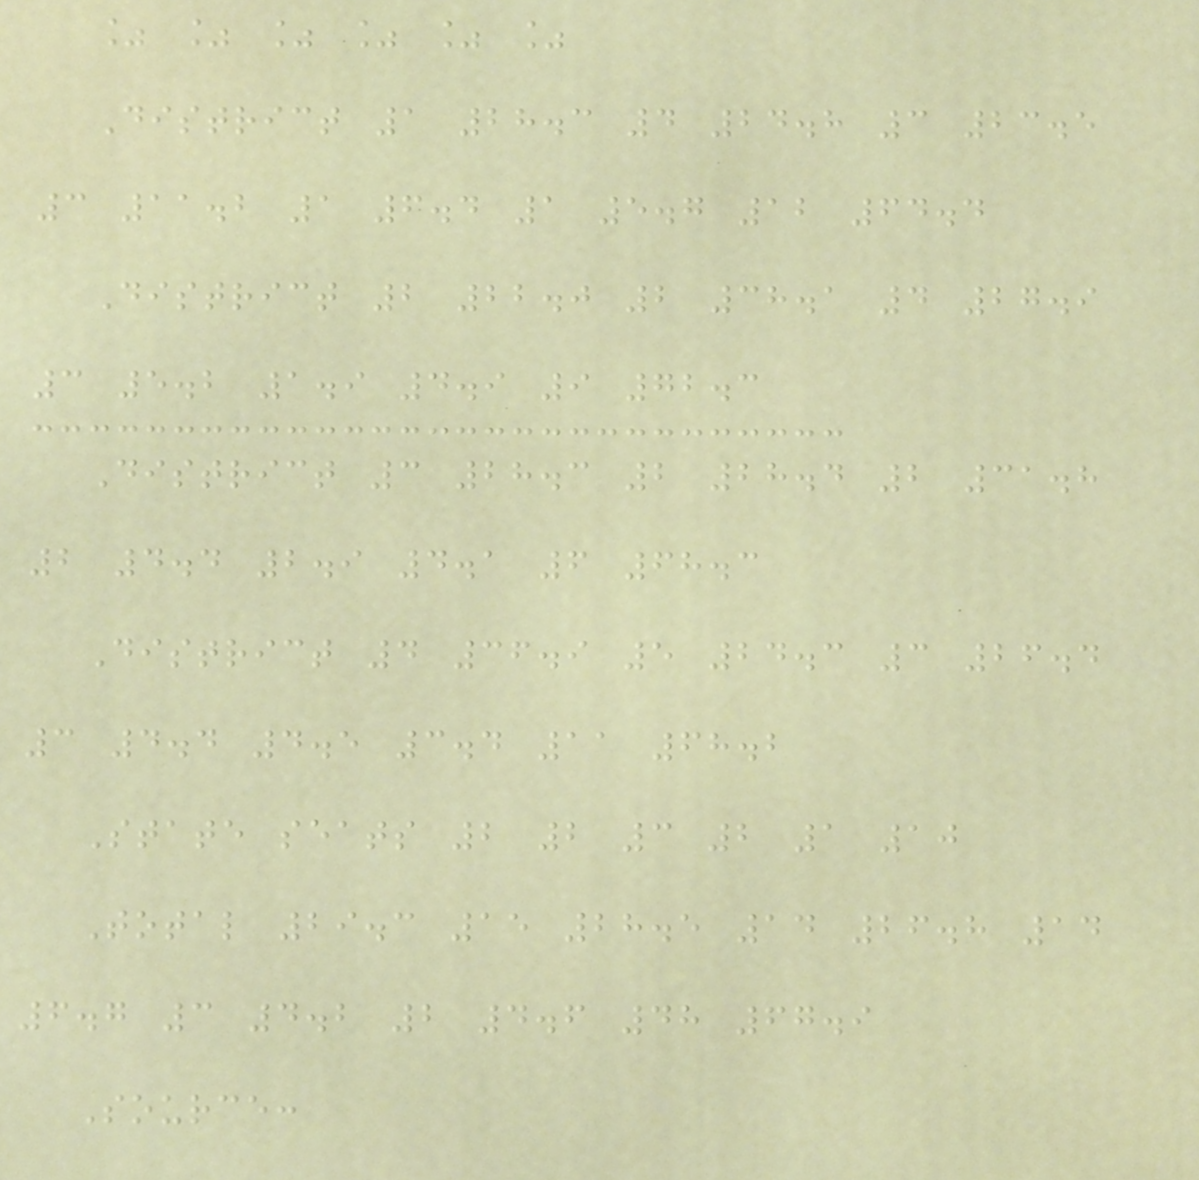% % % % % %
District 1 28.3 4 24.8 3 23.5
3 11.2 1 6.4 1 5.7 12 64.4
District 2 22.0 2 38.1 4 27.9
3 5.2 1.9 4.9 9 72.3
District 3 28.3 2 28.4 2 31.8
2 4.4 2.9 4.1 6 68.3
District 4 36.9 5 24.3 3 26.4
3 4.4 4.5 3.4 11 68.2
State seats 2 2 3 2 1 10
Total 29.3 15 28.5 14 26.8 14
6.7 3 4.2 2 4.6 48 67.9
Source:
